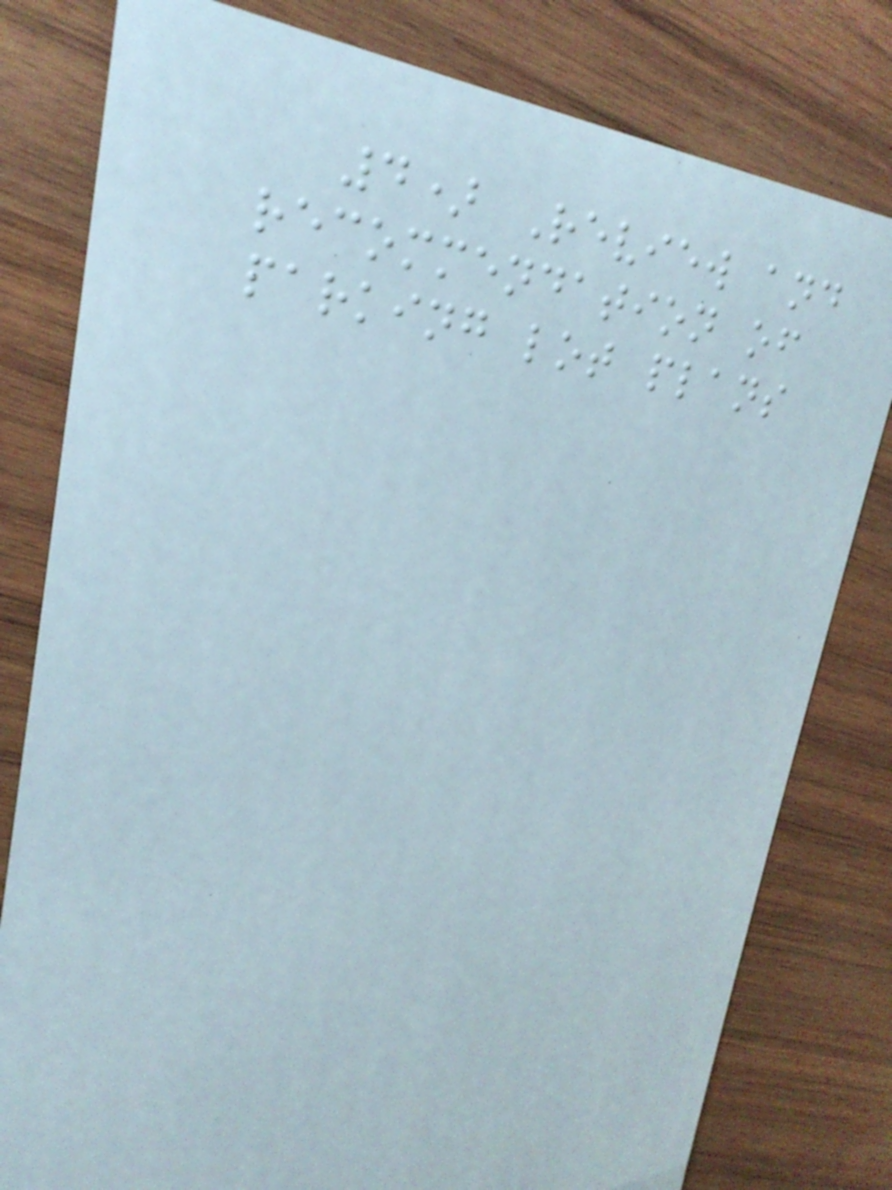4) Review and
recommendation of
parking lot plans
